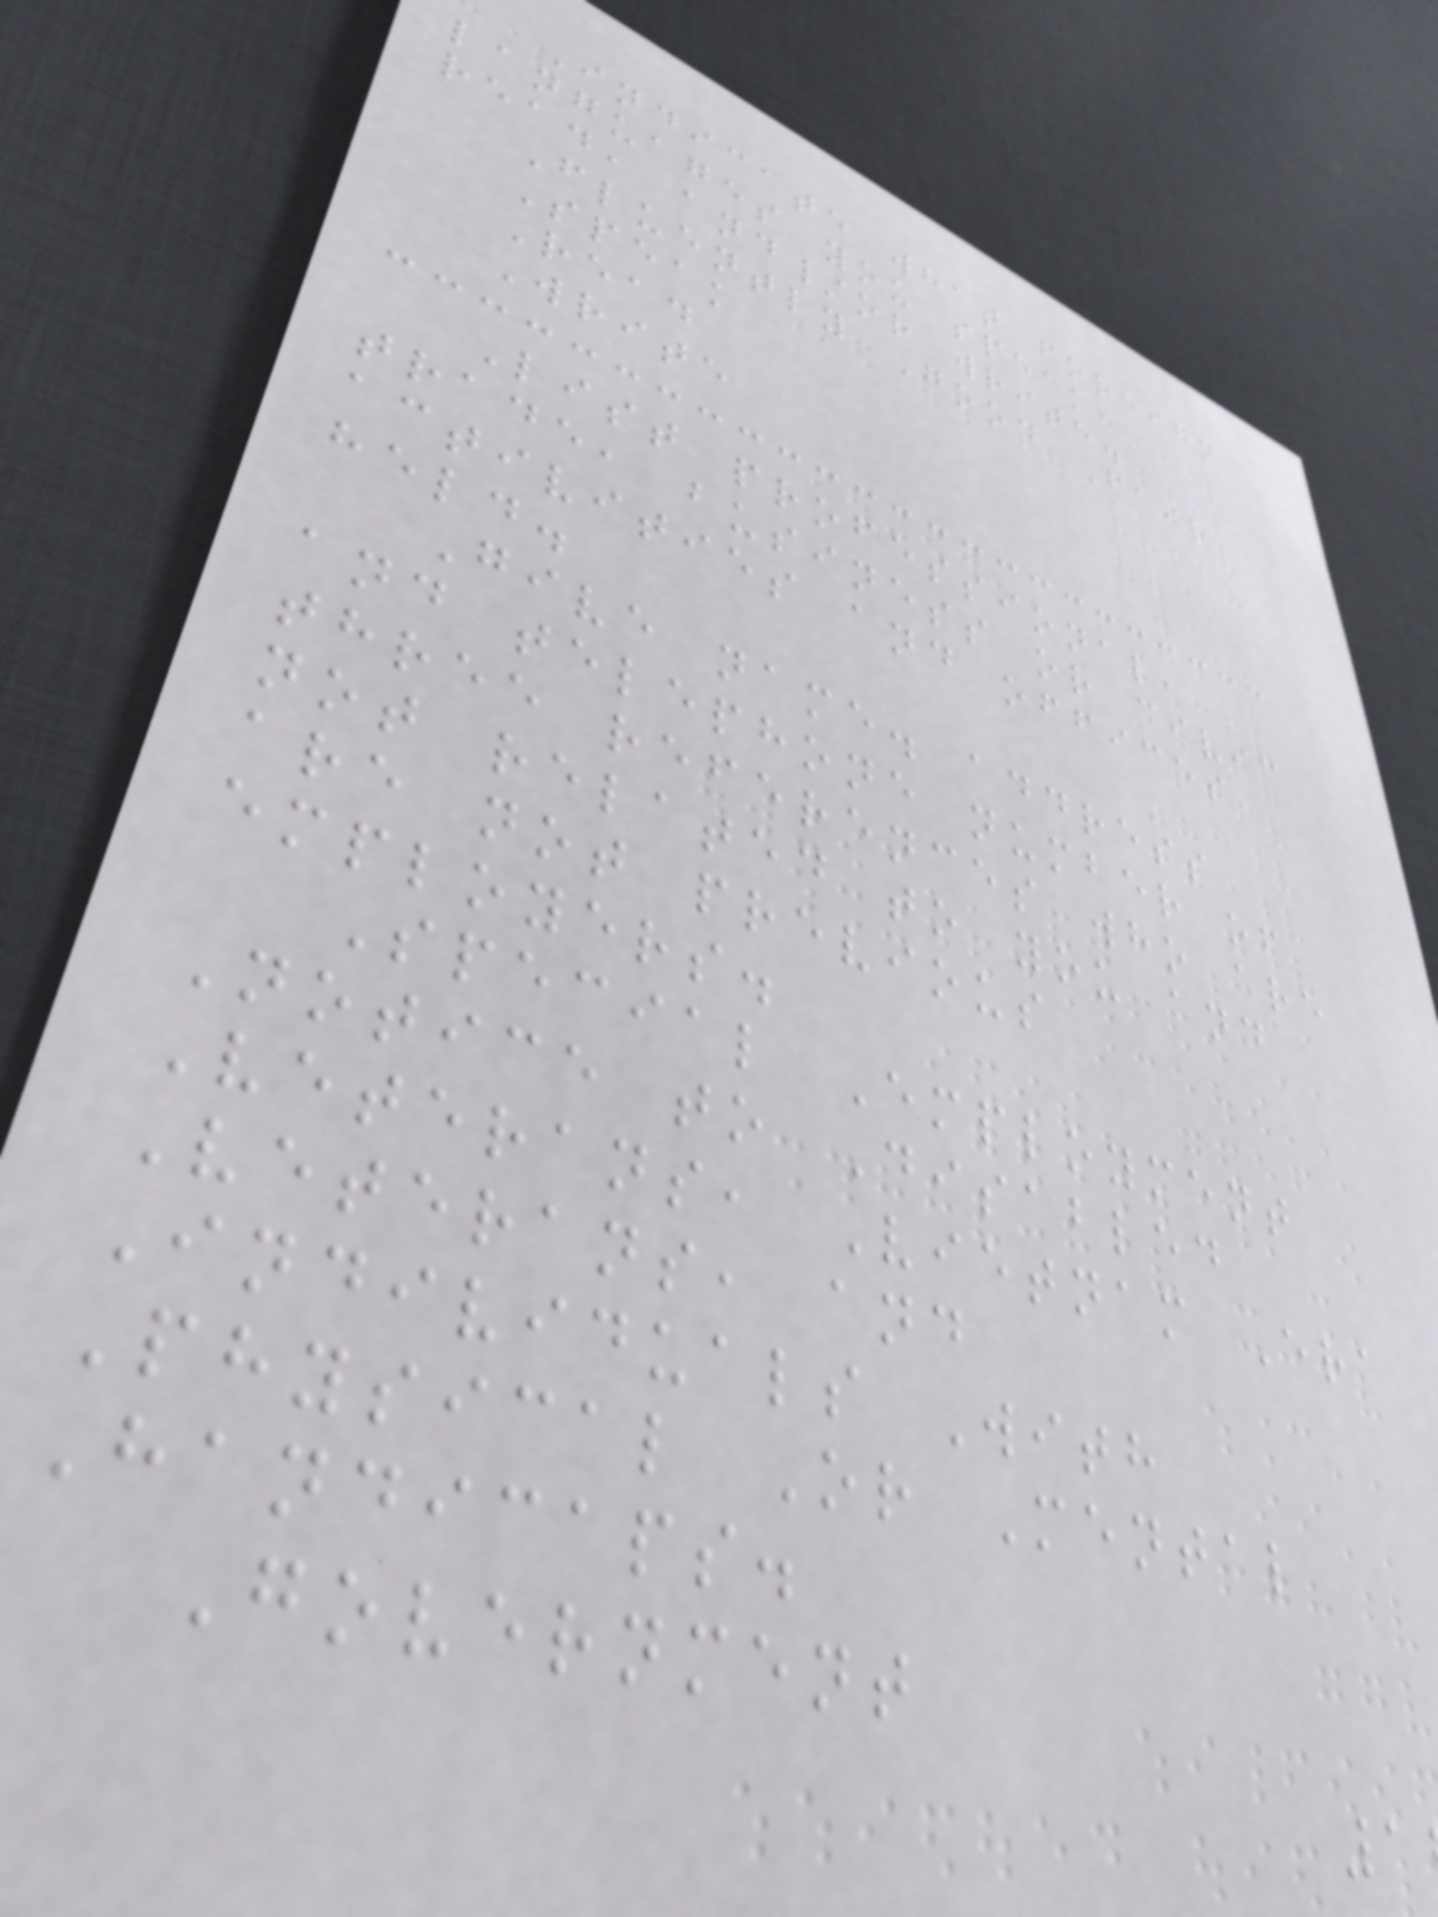Indicate what foreign
languages you speak,
read, and/or write.
Fluently Good Fair
Speak
Read
Write
List professional,
trade, business or civic
activities and offices
held.
Give name. address
and telephone number of
three references who are
not related to you and
are not previous
employers.
Special Employment
Notice to Disabled
Veterans, Vietnam Era
Veterans, and
Individuals With
Physical Or Mental
Handicaps.
Government
